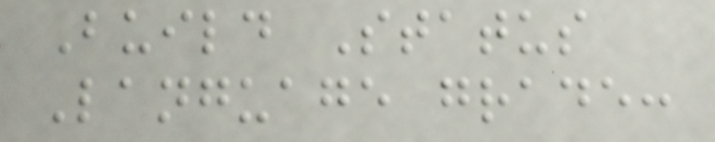Build Status
Language grade:
